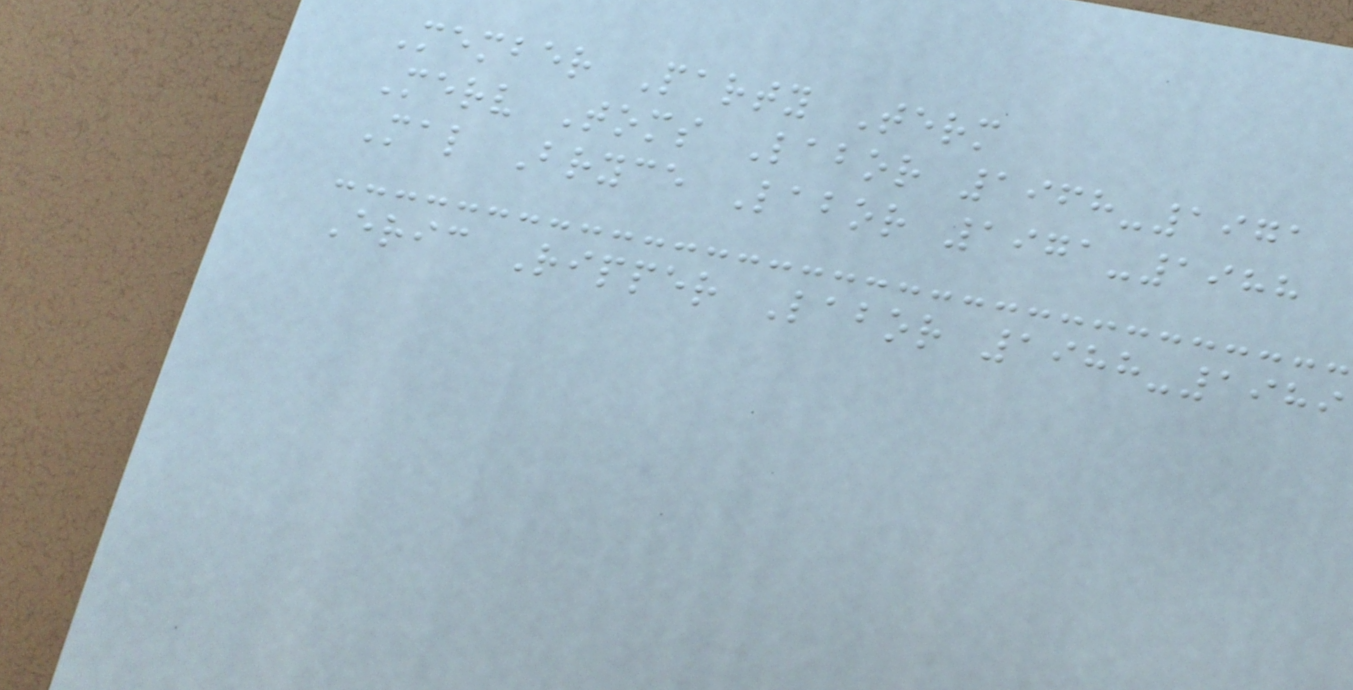Member Party Term
Merv Toms Labor 1968-1971
Mal Bryce Labor 1971-1988
Eric Ripper Labor 1988-1989
